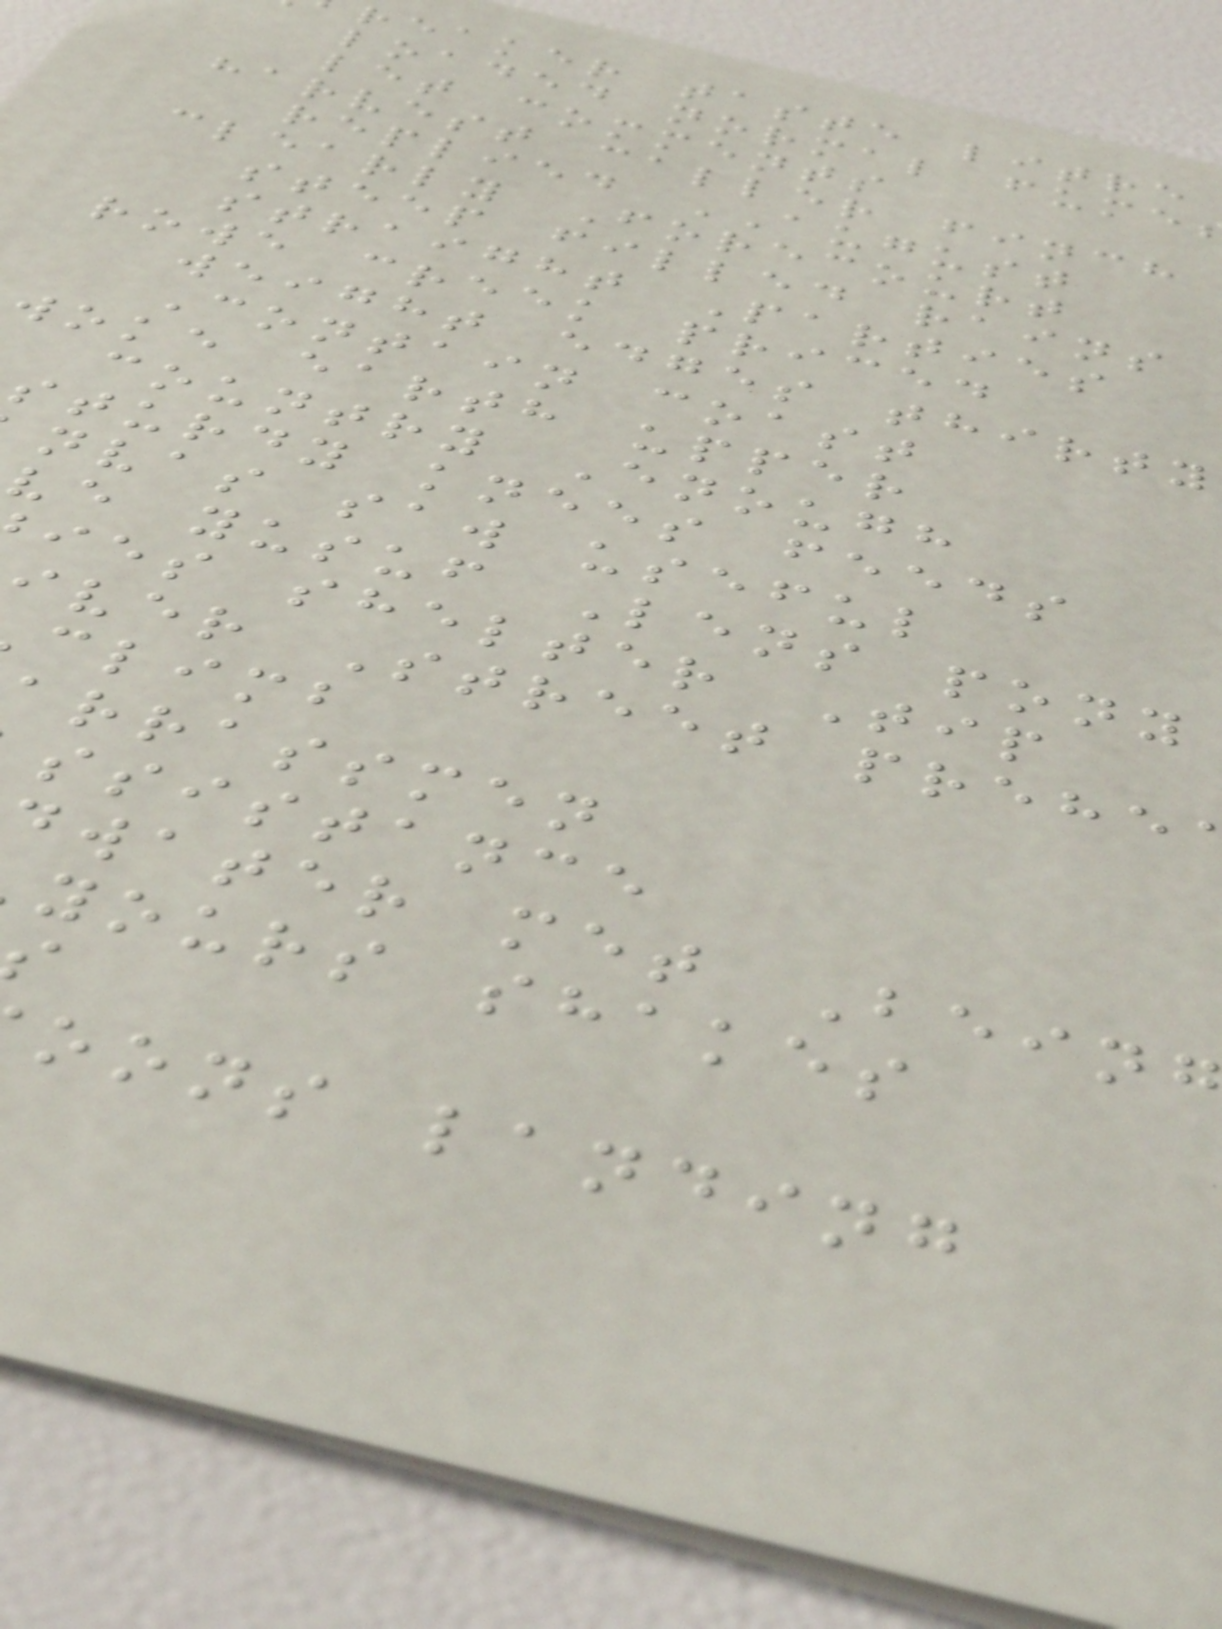reaker taste litre
loaded normal fume
let comments
harvest caller finch
replied AUGUST
clearly Forecourt
steep filled rains
straight Parties
rowe creek priced
weight edges thirty
Contain coast
woke earth upper
country Enough
sturdy knees feeds
nvas saw useful
ve yusuf Lens pony
ies shelter Tip
iver Street prehe
climb
arrassmen
ssistance
dwater met Being
yours shakes
oons landing
